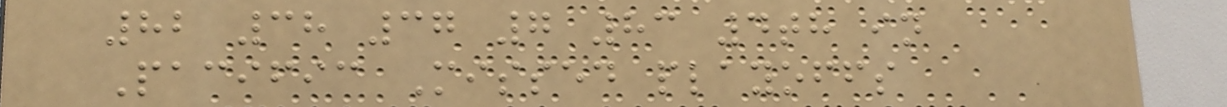82 38 37 7 83 4th in
Pacific Missed playoffs
